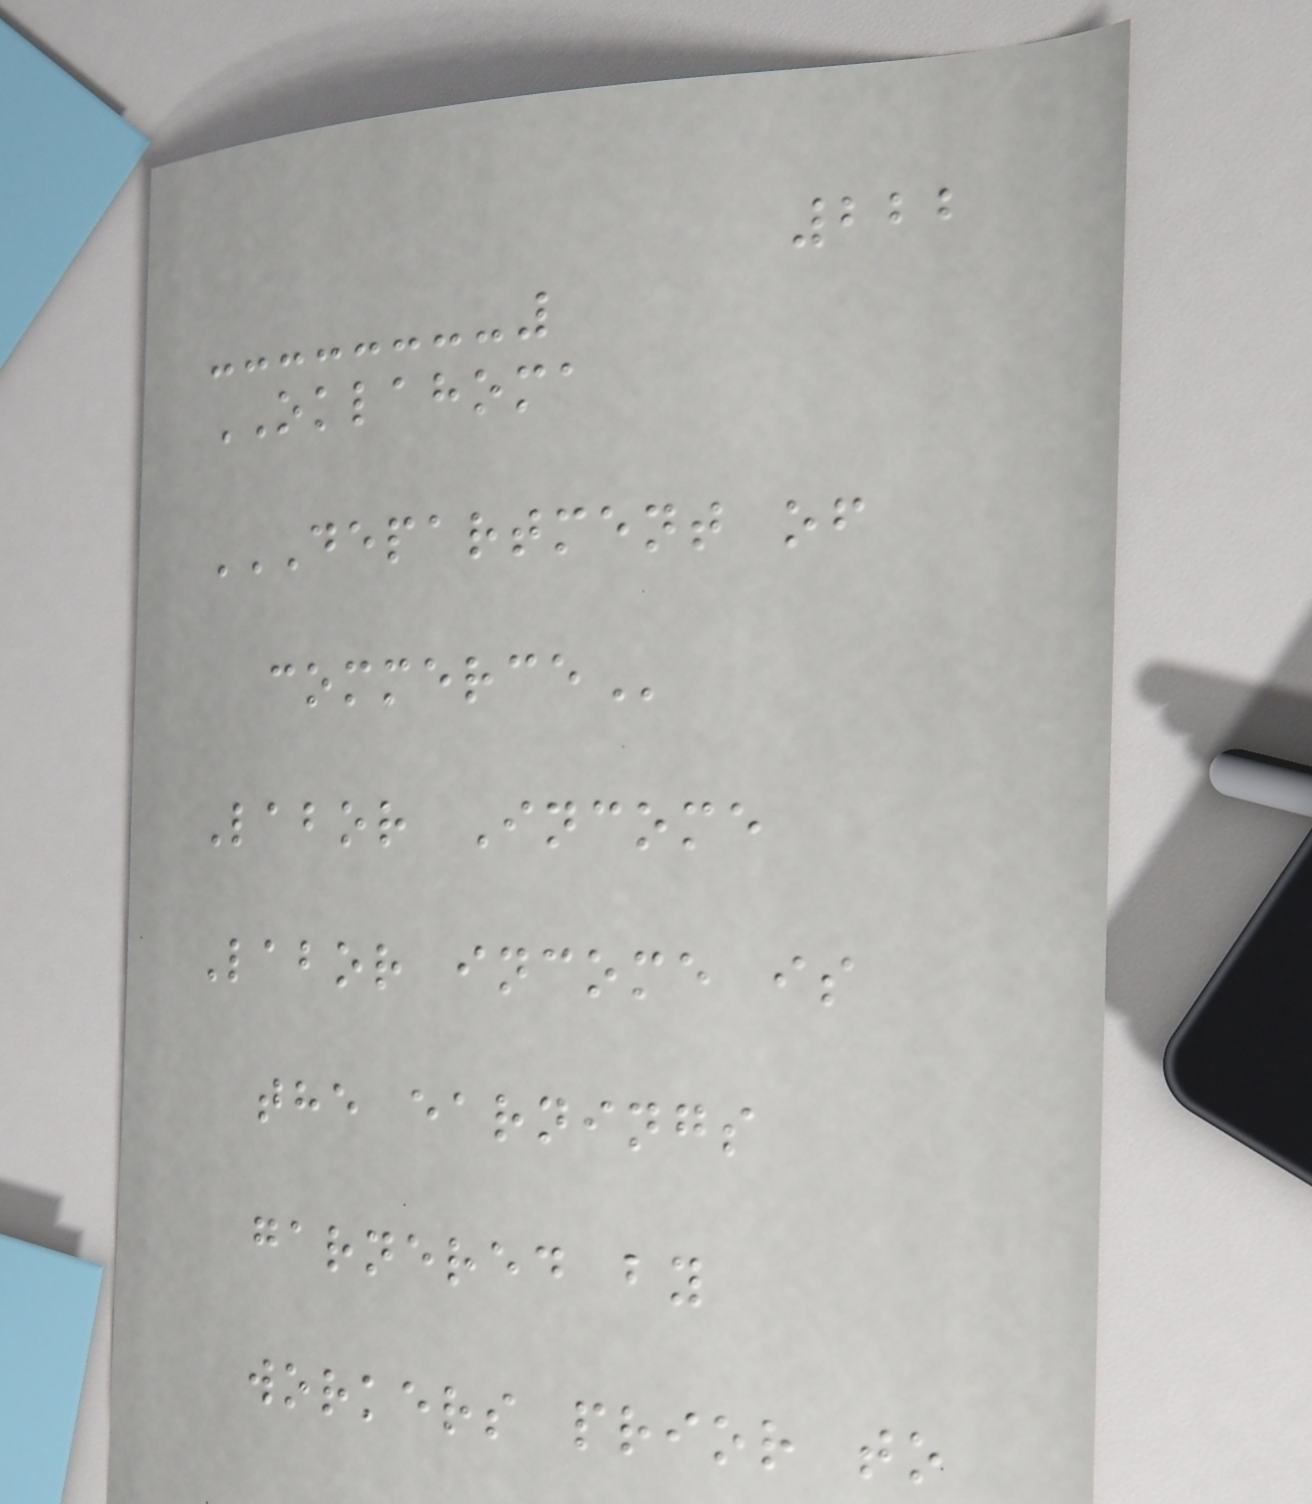222
OKLAHOMA
DEPARTMENT OF
COMMERCE
Labor Income
Labor income is
the earnings
garnered by
workers prior to
